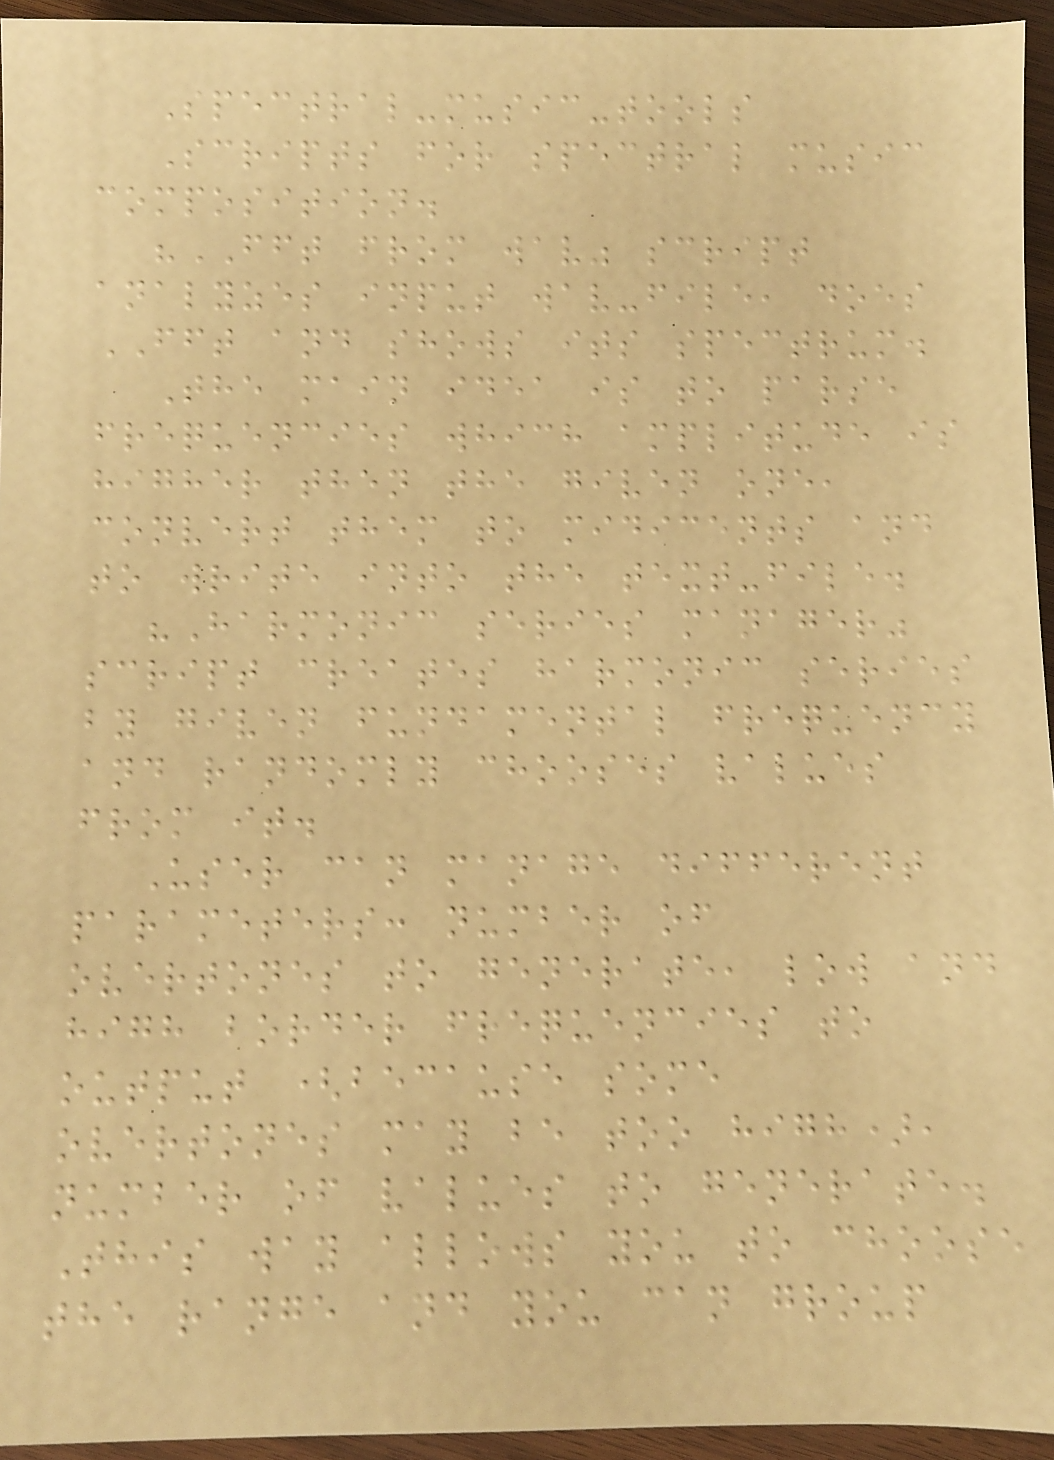Spectral-music-tools
Scripts for spectral music
composition.
"FFT from wav" script
analyzes input wav-file, does
FFT and shows its spectrum.
The main idea is to parse
frequencies which amplitude is
higher then the given one,
convert them to midicents and
to write into the text-file.
"Harmonic series manager"
script creates harmonic series
by given fundamental frequency
and randomly chooses values
from it.
User can manage different
parameters: number of
overtones to generate, low and
high border frequencies to
output (because some
overtones may be too high),
number of values to generate.
This way allows you to choose
the range and you can group
